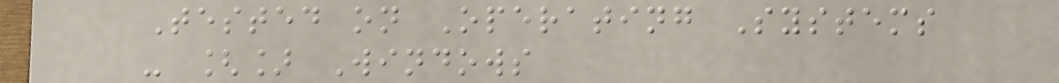Tested on Operating Systems
- [] Windows
